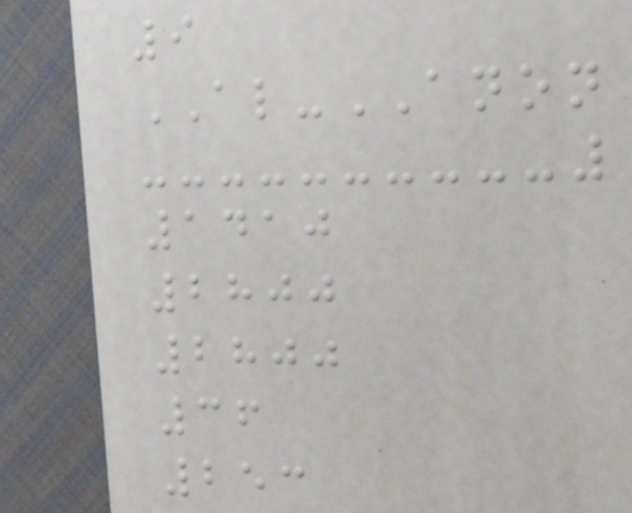9
AL-ANON
1410
2800
2800
36
253
